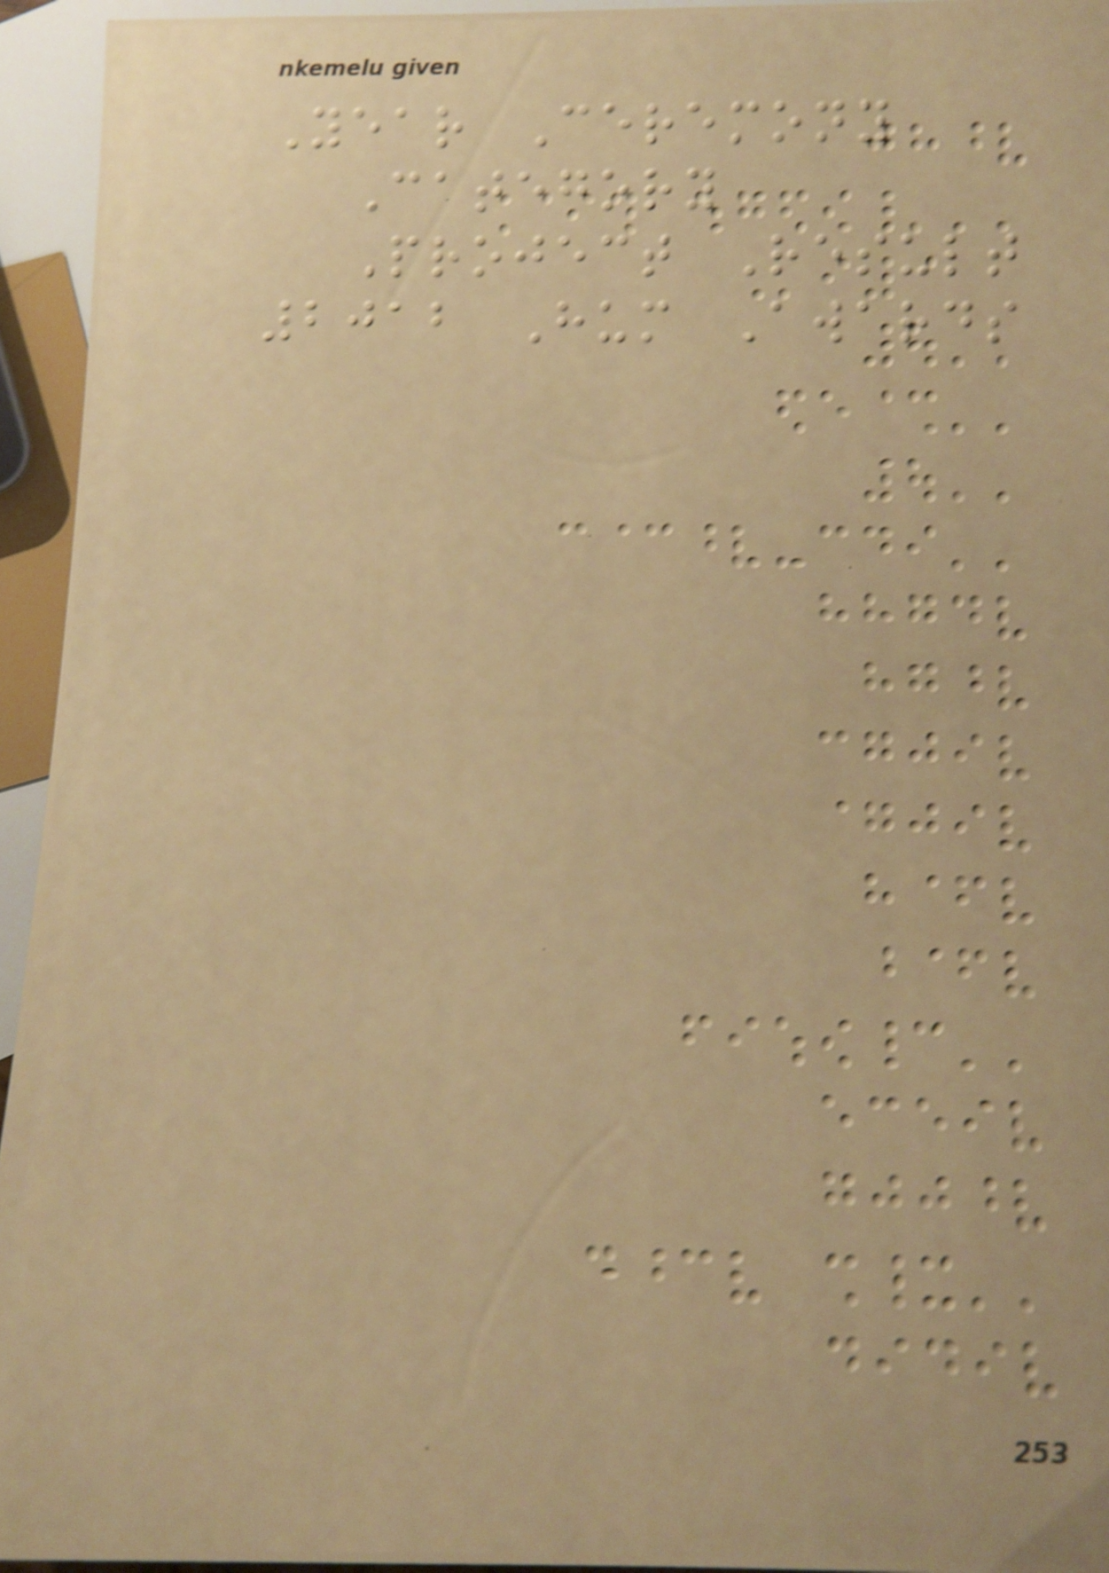Year Ceremony
Category
Project Result
2012 Hum Awards
